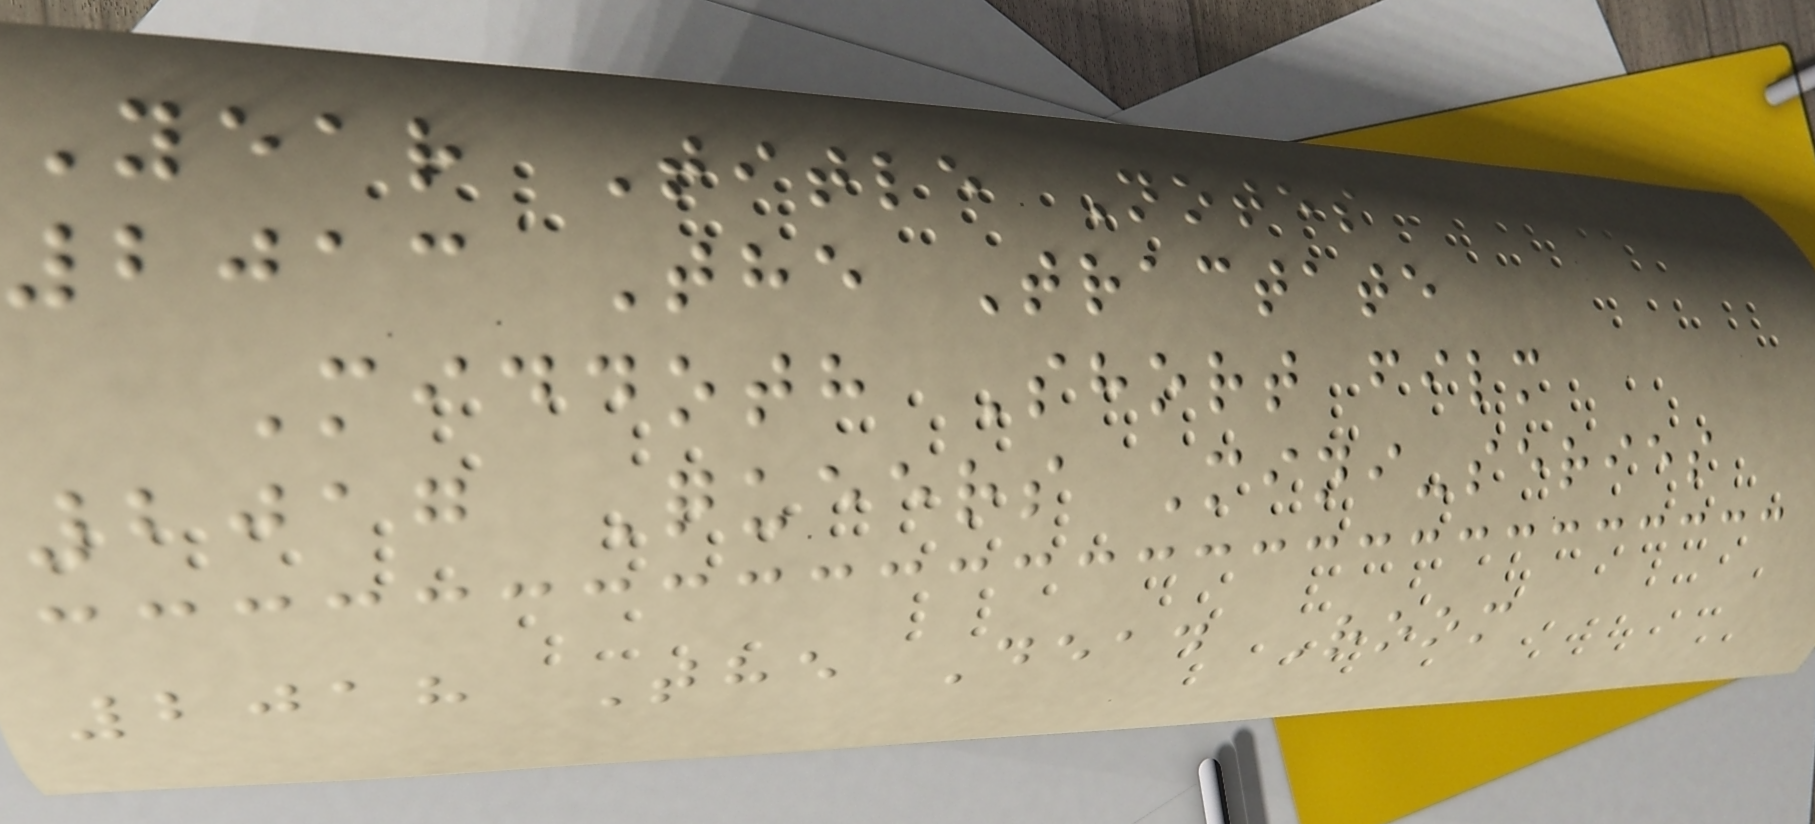Year Title Notes
2013 The Tractate
Middoth Short film
2017 Queers Mini-series
2018 The Dead Room
